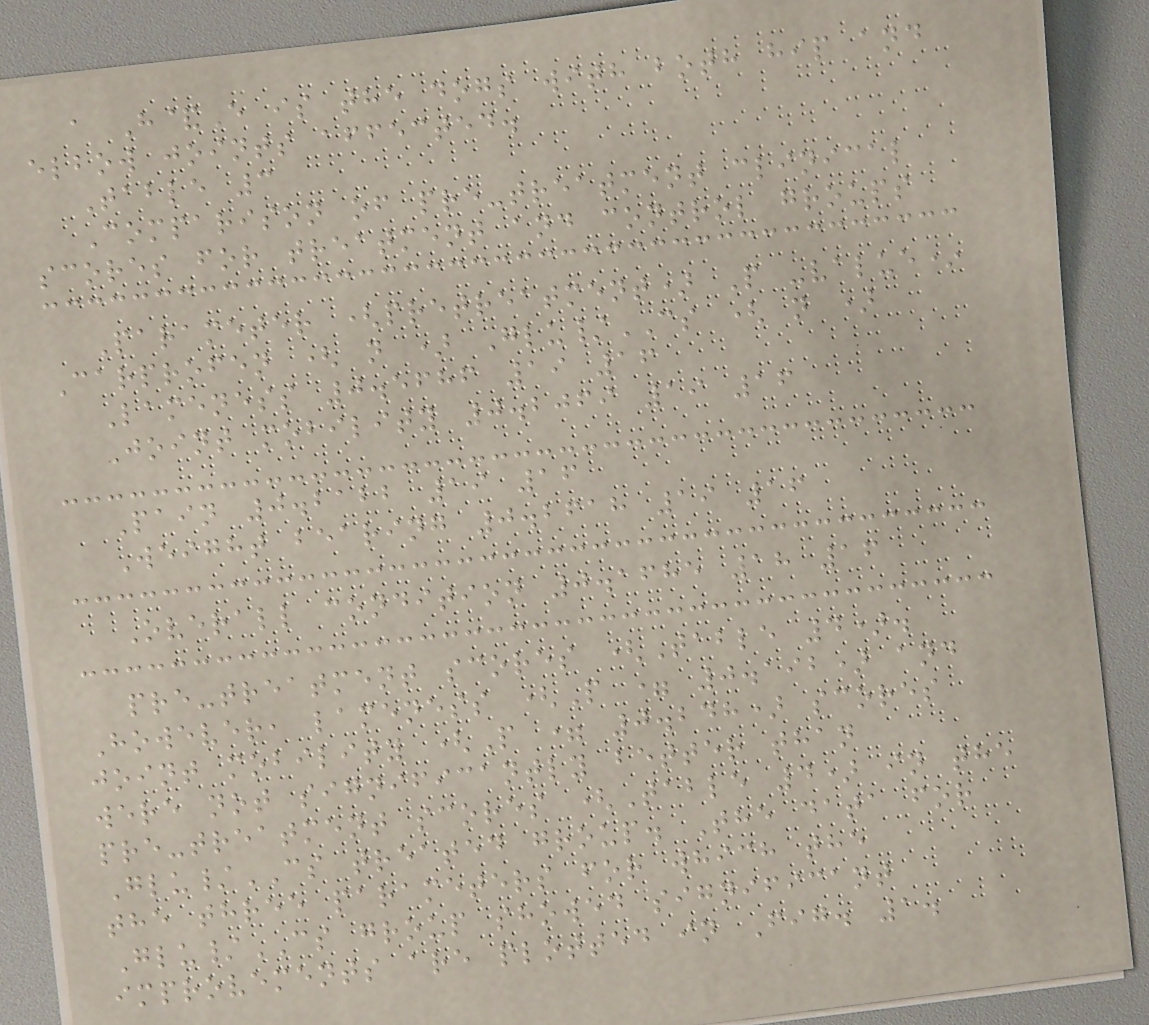a H&E is the dogs with both hip and
elbow joints affected.
Table 3
Comparison of pre-treatment clinical
scores for treatment and control groups
Parameter (pretreatment) P -value*
Carprofen ( n ) Glu/CS ( n )
Lameness 0.5686 19 16
Joint mobility 0.2069 19 16
Pain 0.2122 19 16
Weight bearing 0.2618 19 16
Overall condition 0.1685 18 16
pre-treatment scores (Table 4).
However, lameness (P = 0.192) and
joint mobility (P = 0.248) scores
were not significantly better than
pre-treatment scores (Table 4) in the
Glu/CS treated group. The data for
the three parameters for which the
Glu/CS group showed significant
improvements are plotted in Fig. 1.
